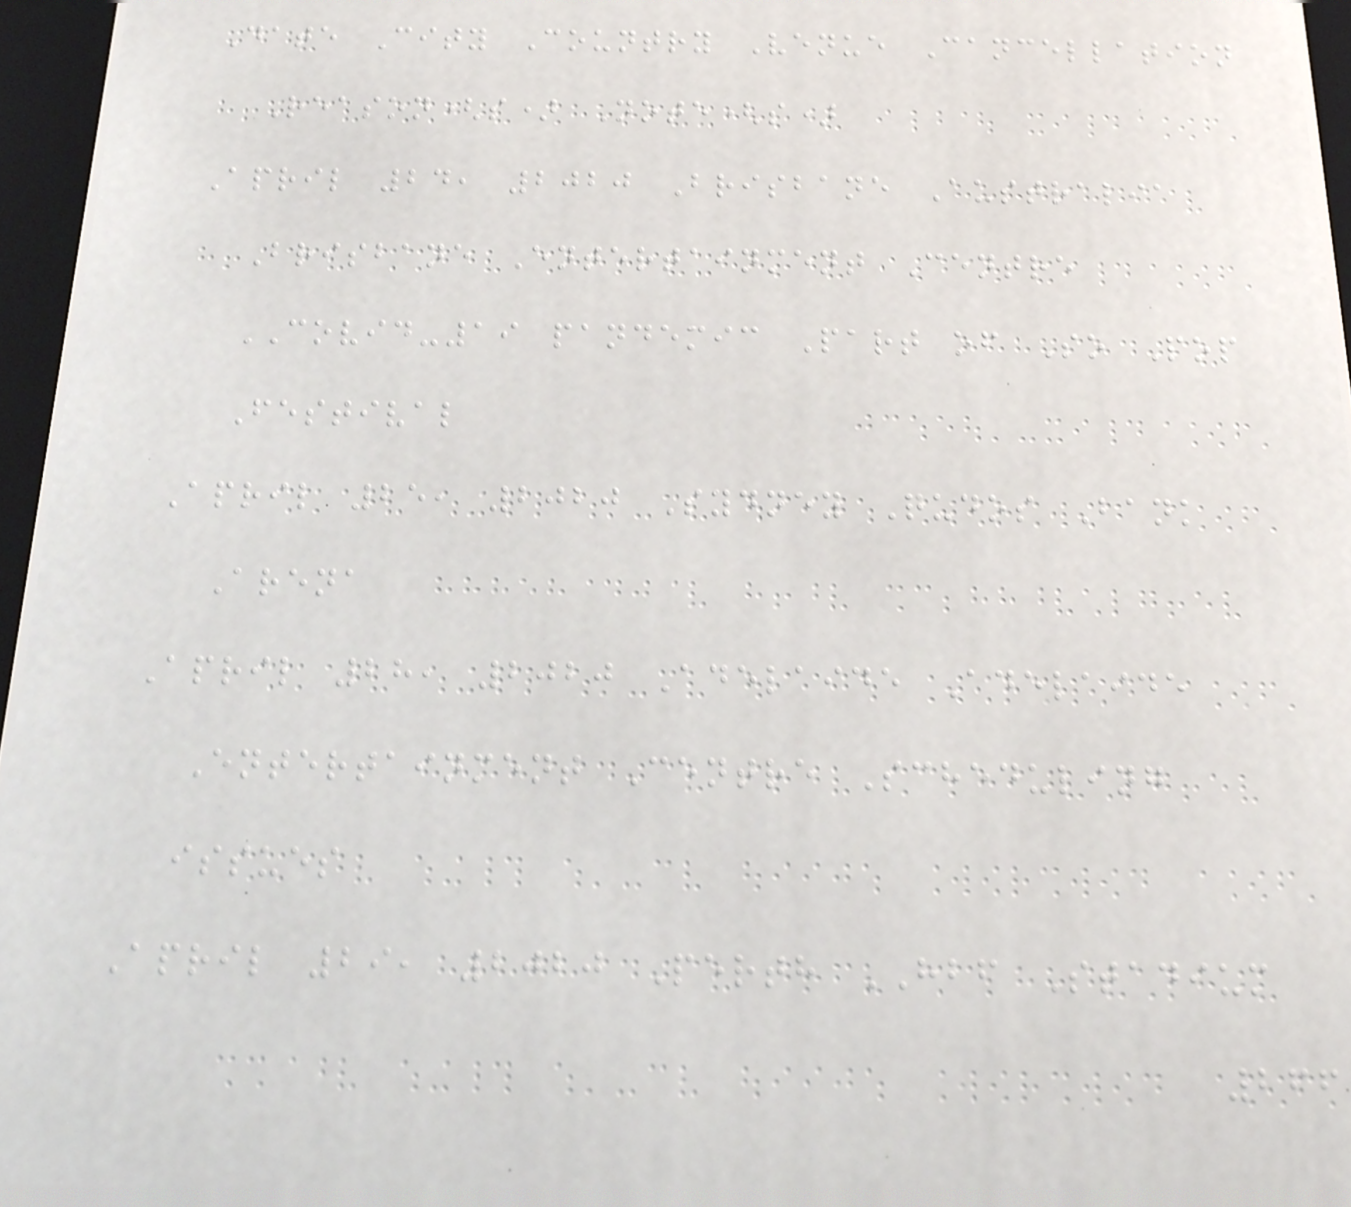Date City Country Venue Cancellation
Reason(s) Note(s)
April 24, 2020 Brisbane Australia
Brisbane Entertainment Centre
COVID-19 pandemic Part of So Pop
Festival
April 25, 2020 Sydney Qudos Bank
Arena
April 28, 2020 Adelaide Adelaide
Entertainment Centre Scheduling
issues
April 29, 2020 Perth HBF Stadium
266
